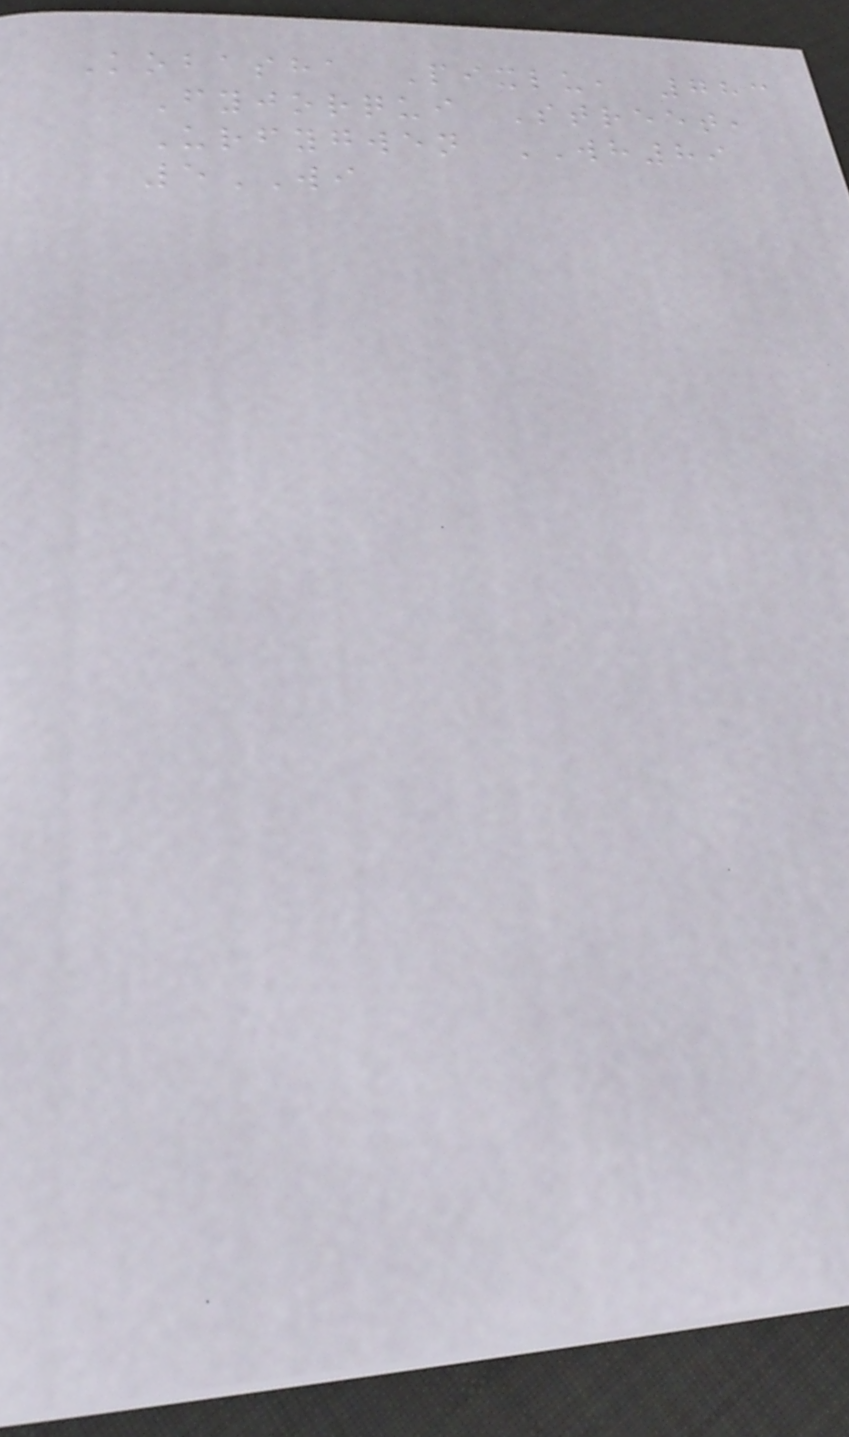Kobasha Pixlu, 783
Fyjorqui Street,
Urfygwen WH89
5WI
